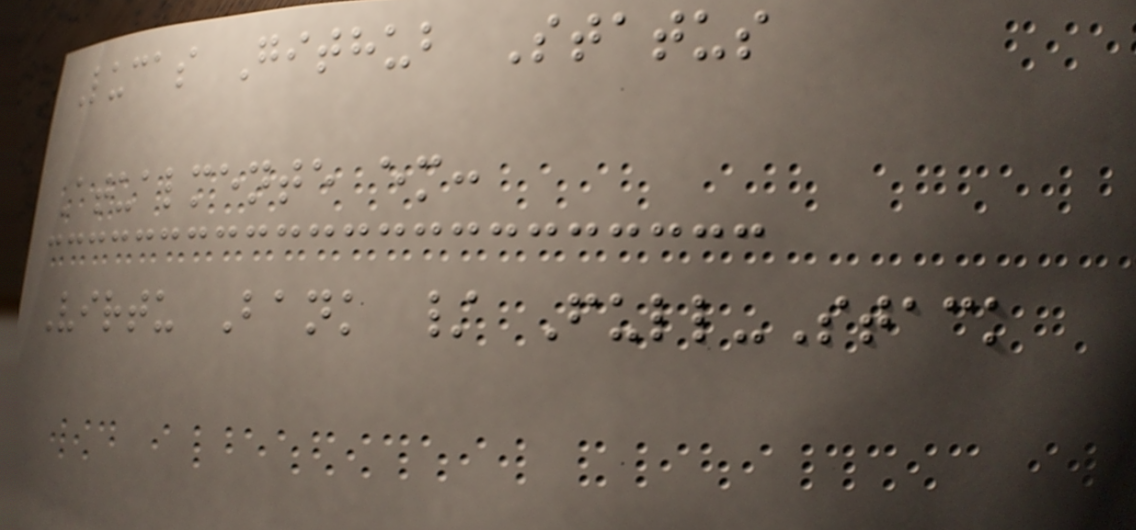Lucas Github Status
Atualmente em:
Virtu Bank / Full-Stack
